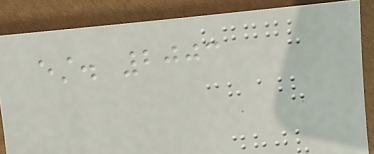est. 2003
